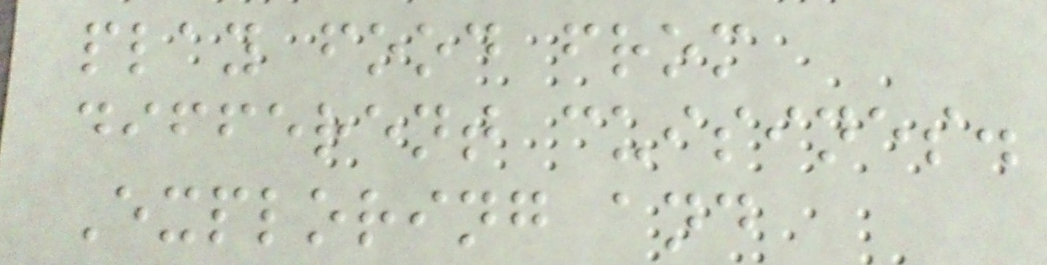play food from
different cuisines.
Exploring and
